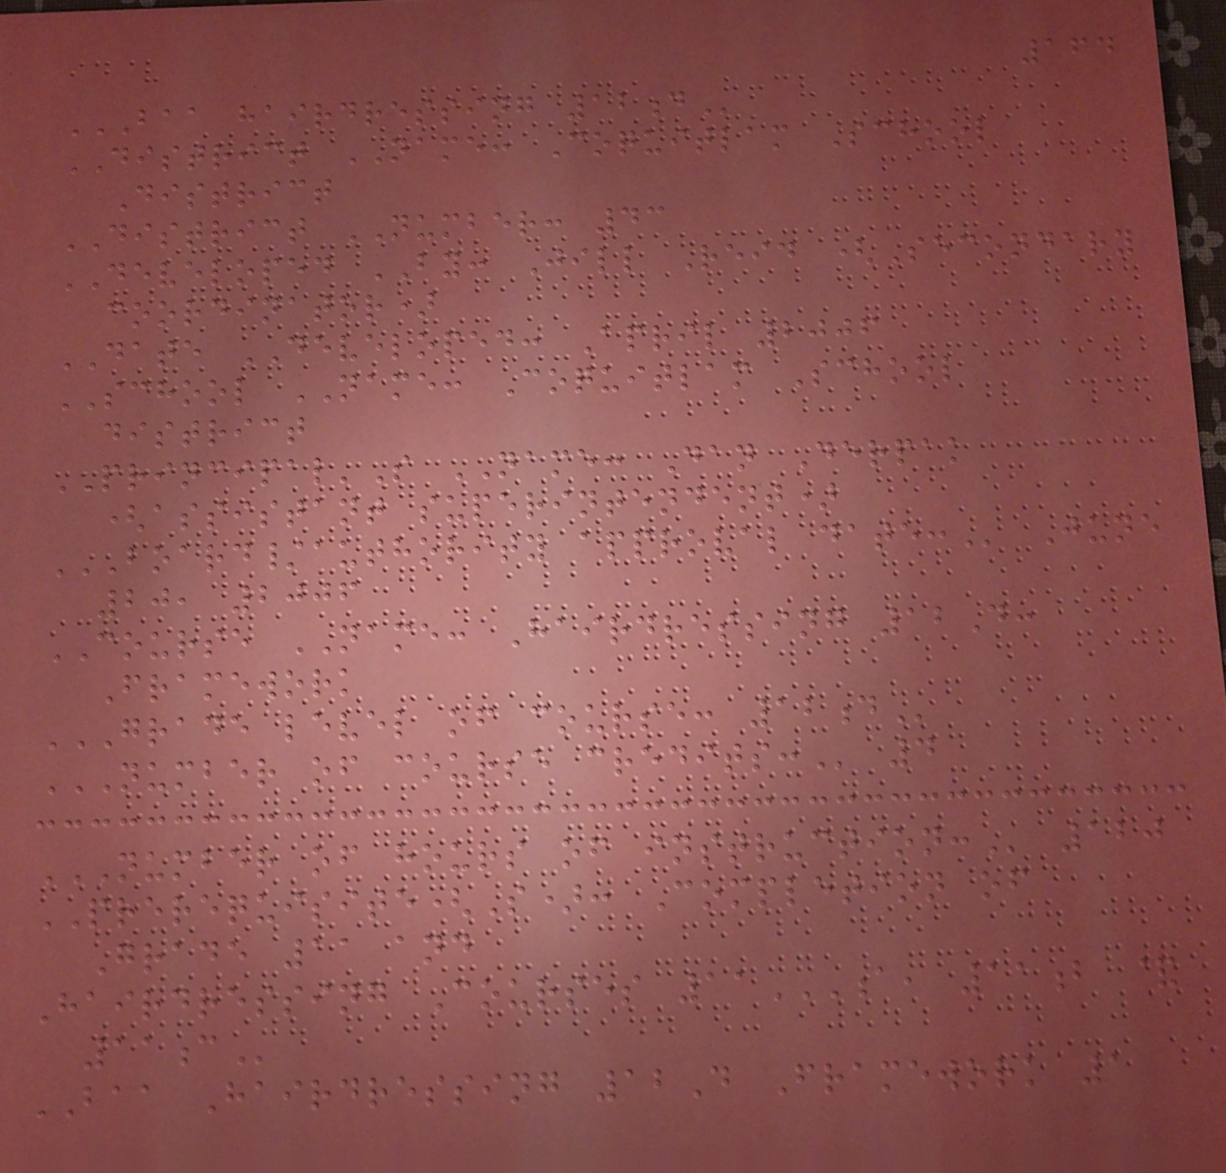164
BAA HAIRDRESSING 12D
DISTRICT NAME: Coquitlam School
District
DISTRICT NUMBER: 43
DEVELOPED BY: Jill Reid (Secondary
coordinator)
DATE DEVELOPED: April 2006
SCHOOL NAME: Coquitlam School
district
PRINCIPAL'S NAME: Dan Derpak
(assistant superintendent)
BOARD/AUTHORITY APPROVAL DATE: June
20, 2006
COURSE NAME: Hairdressing 12D:
Framework
GRADE LEVEL OF COURSE: 12D
NUMBER OF COURSE CREDITS: 4
NUMBER OF HOURS OF INSTRUCTION: 120
PREREQUISITE(S): Completion of
Grade 11 and
Hairdressing Courses 11A, 11B &
11C
BAA Hairdressing 12D Framework 1
